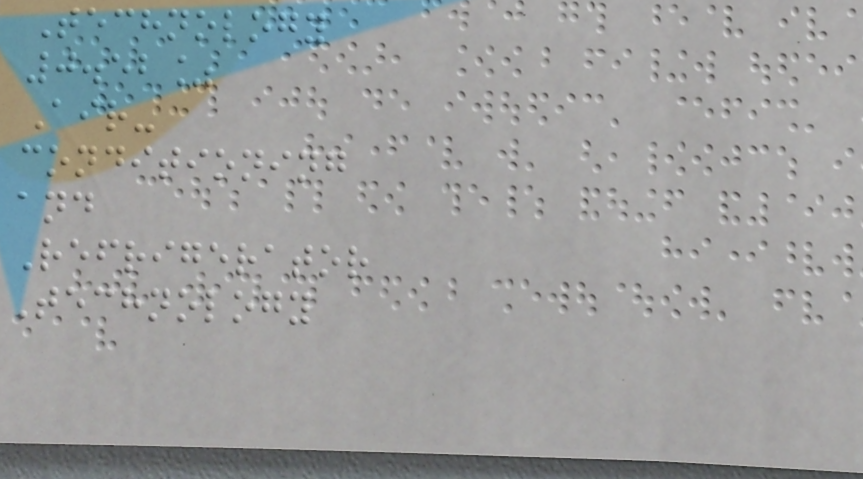Technology
0.52%
Air-
conditioning
and
Refrigerator
Technology
